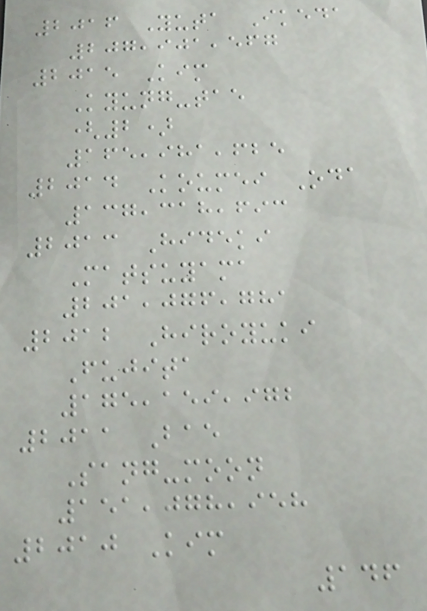2016 Yuta Ikeda
207,901,567
2015 Kim
Kyung-tae
(2)
165,981,625
2014 Koumei Oda
137,318,693
2013 Hideki
Matsuyama
201,076,781
2012 Hiroyuki
Fujita
175,159,972
2011 Bae
Sang-moon
151,078,958
2010 Kim
146
